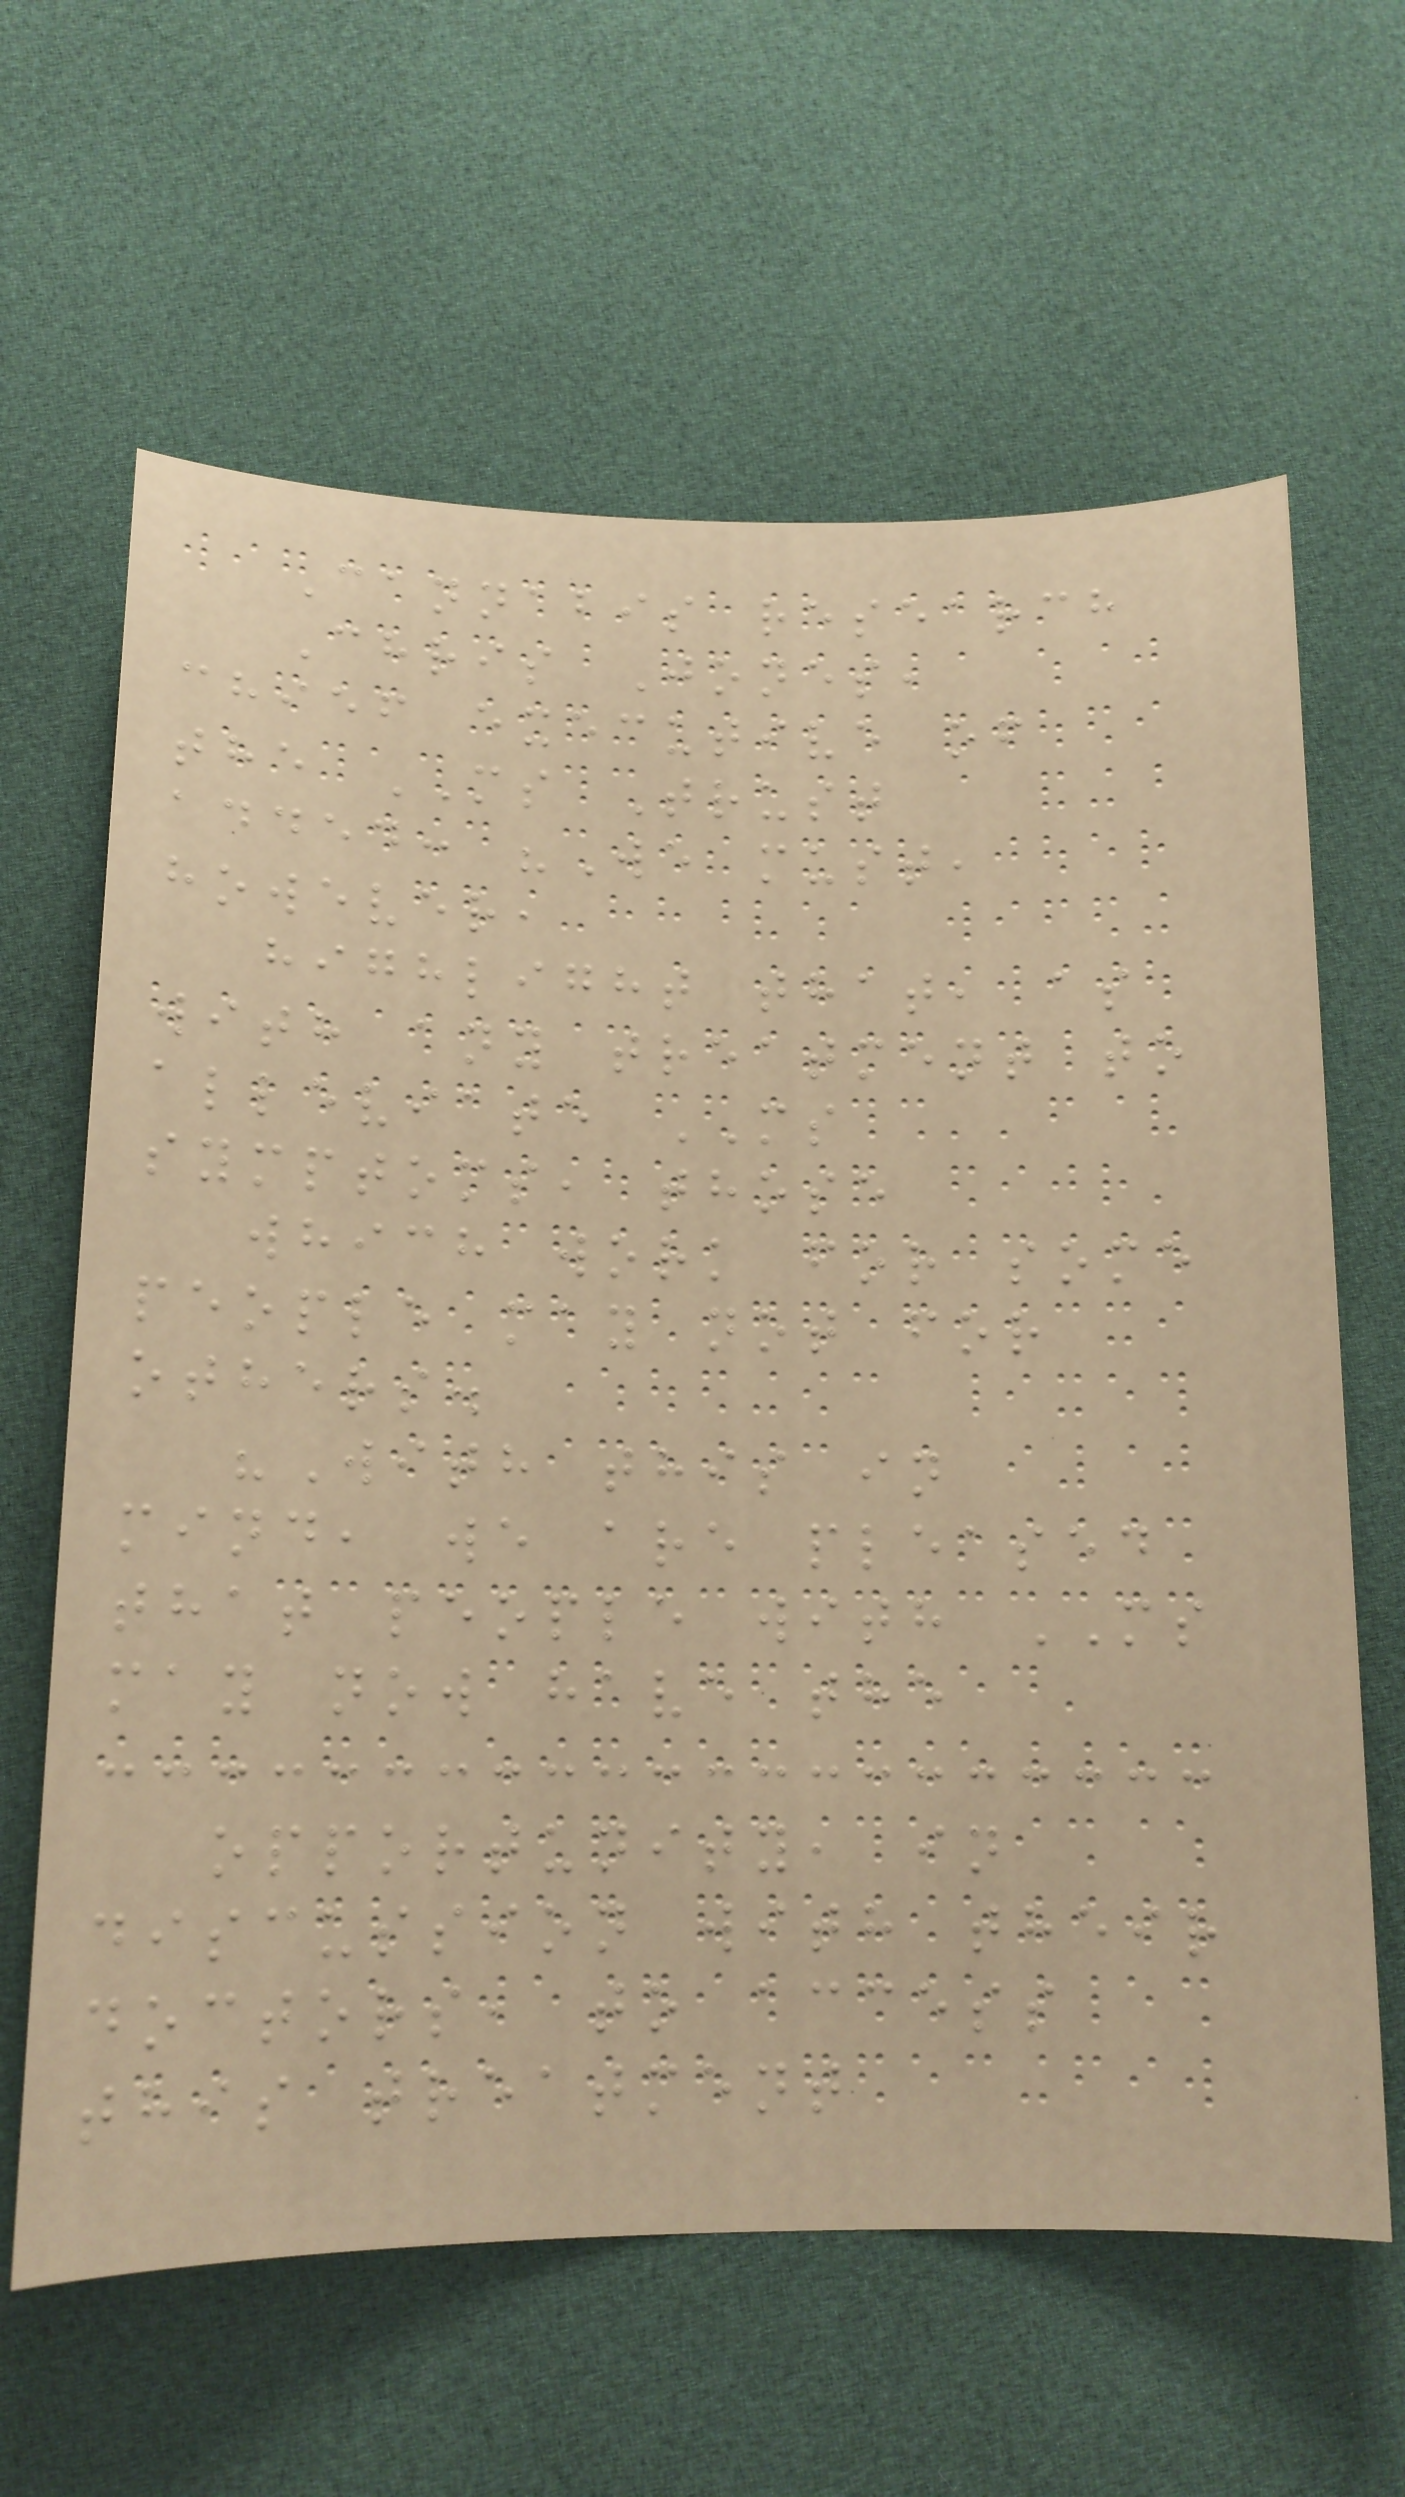Cannabis research
Chris Jones,
chief executive of
the MS Trust
added: "We must,
however,
highlight that, as
with any treatment to
alleviate MS
symptoms, those
which work for some
people may not for
others.
"With this in
mind, we are pleased
that people with MS
may now have the
opportunity, in
discussion with their
doctors, to access
this treatment
